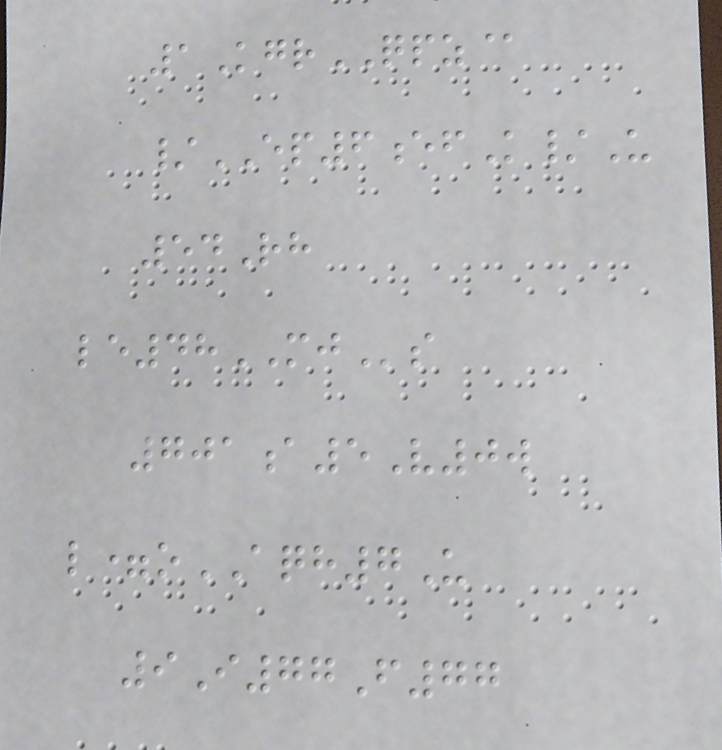1KgrQPZ@
/EP6efK/U
54Rh
le48MJs
701a5V0w
l=oAQH7U
9I77F77
